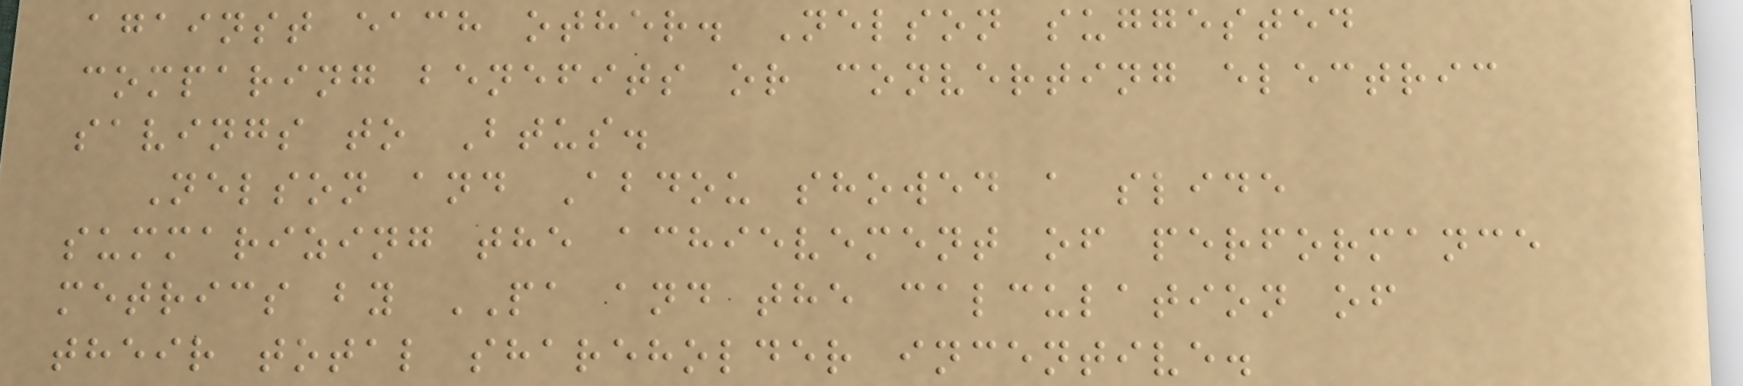against each other. Nelson suggested
comparing benefits or converting electric
savings to Btus.
Nelson and Abdou showed a slide
summarizing the achievement of performance
metrics by PA and the calculation of
their total shareholder incentive.
